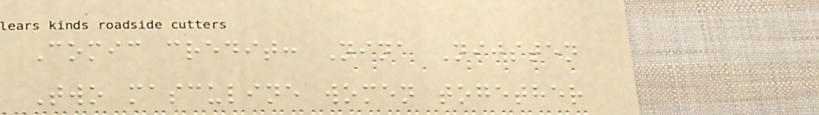Comic credit: Nina Nijsten
Two masculine women together
